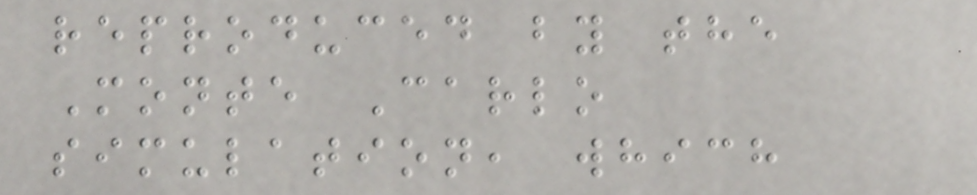reproduced by the
Monte Carlo
simulation, which
